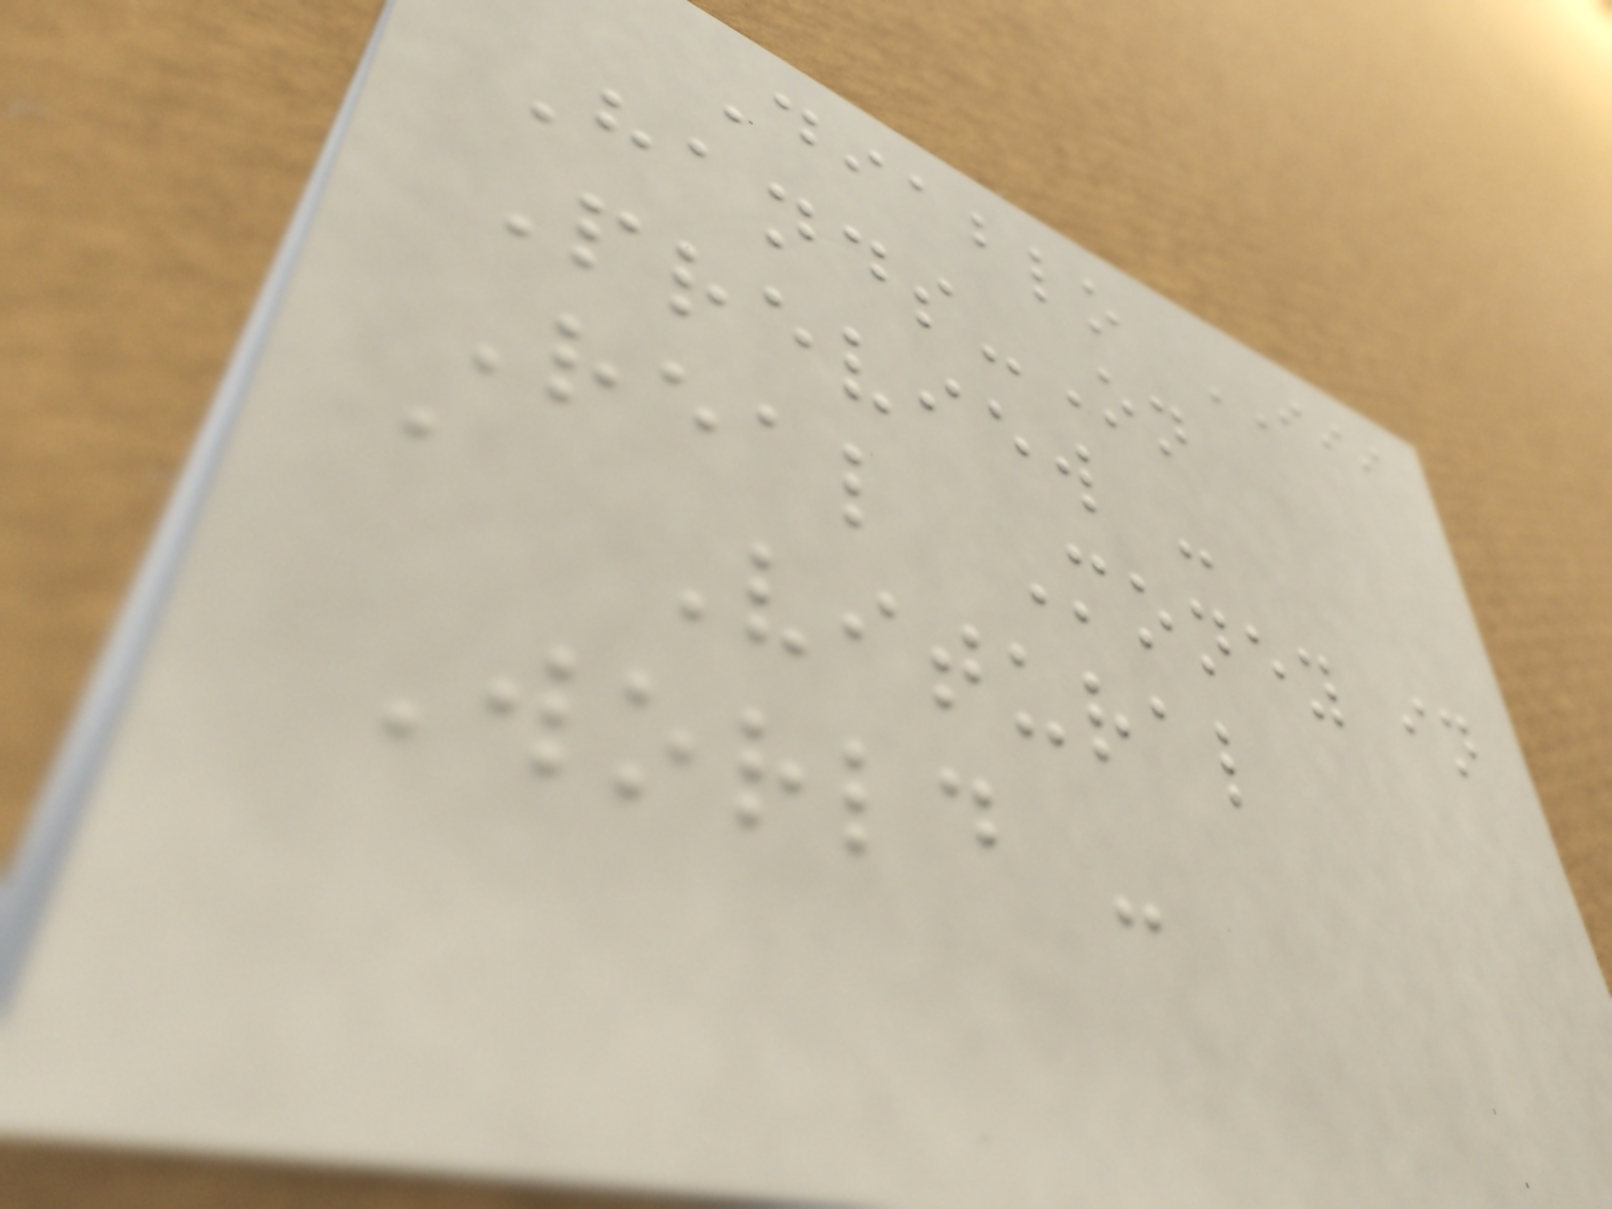Diablo III
Hands-On
Preview -
Real Money in
a Vitural
World -
